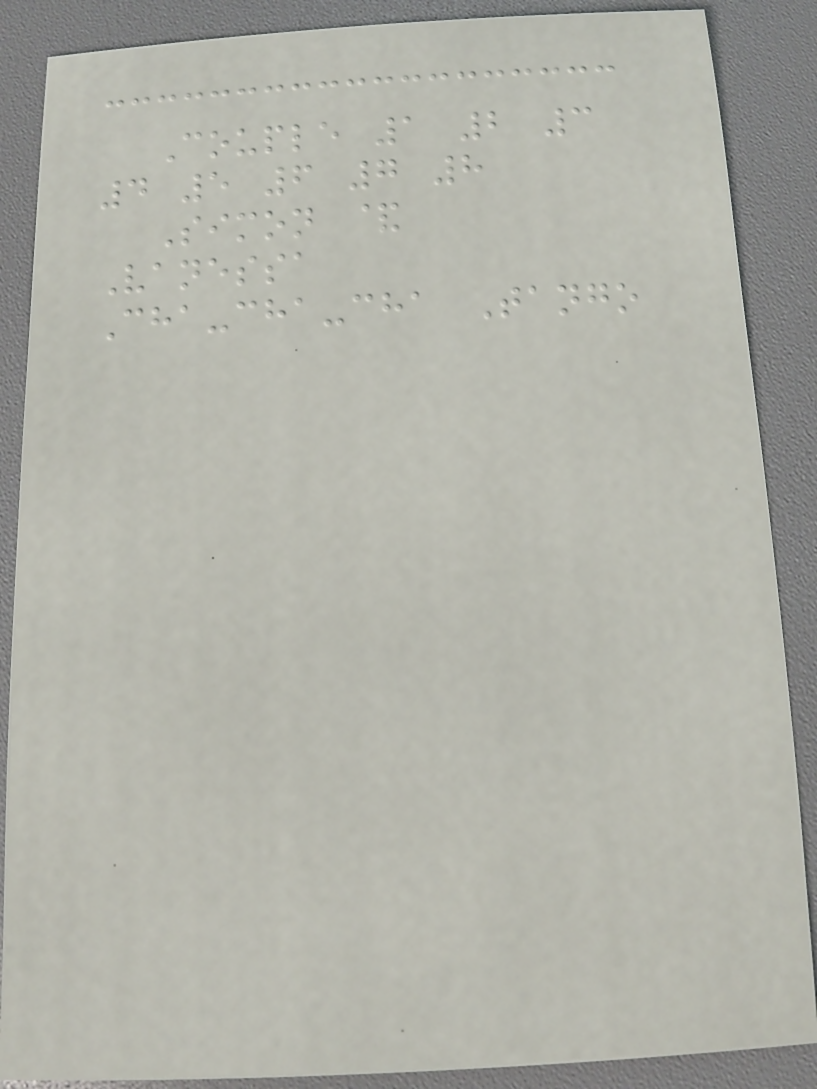Couple 1 2 3
4 5 6 7 8
Simon &
Vanessa
Cha-cha-cha Tango
